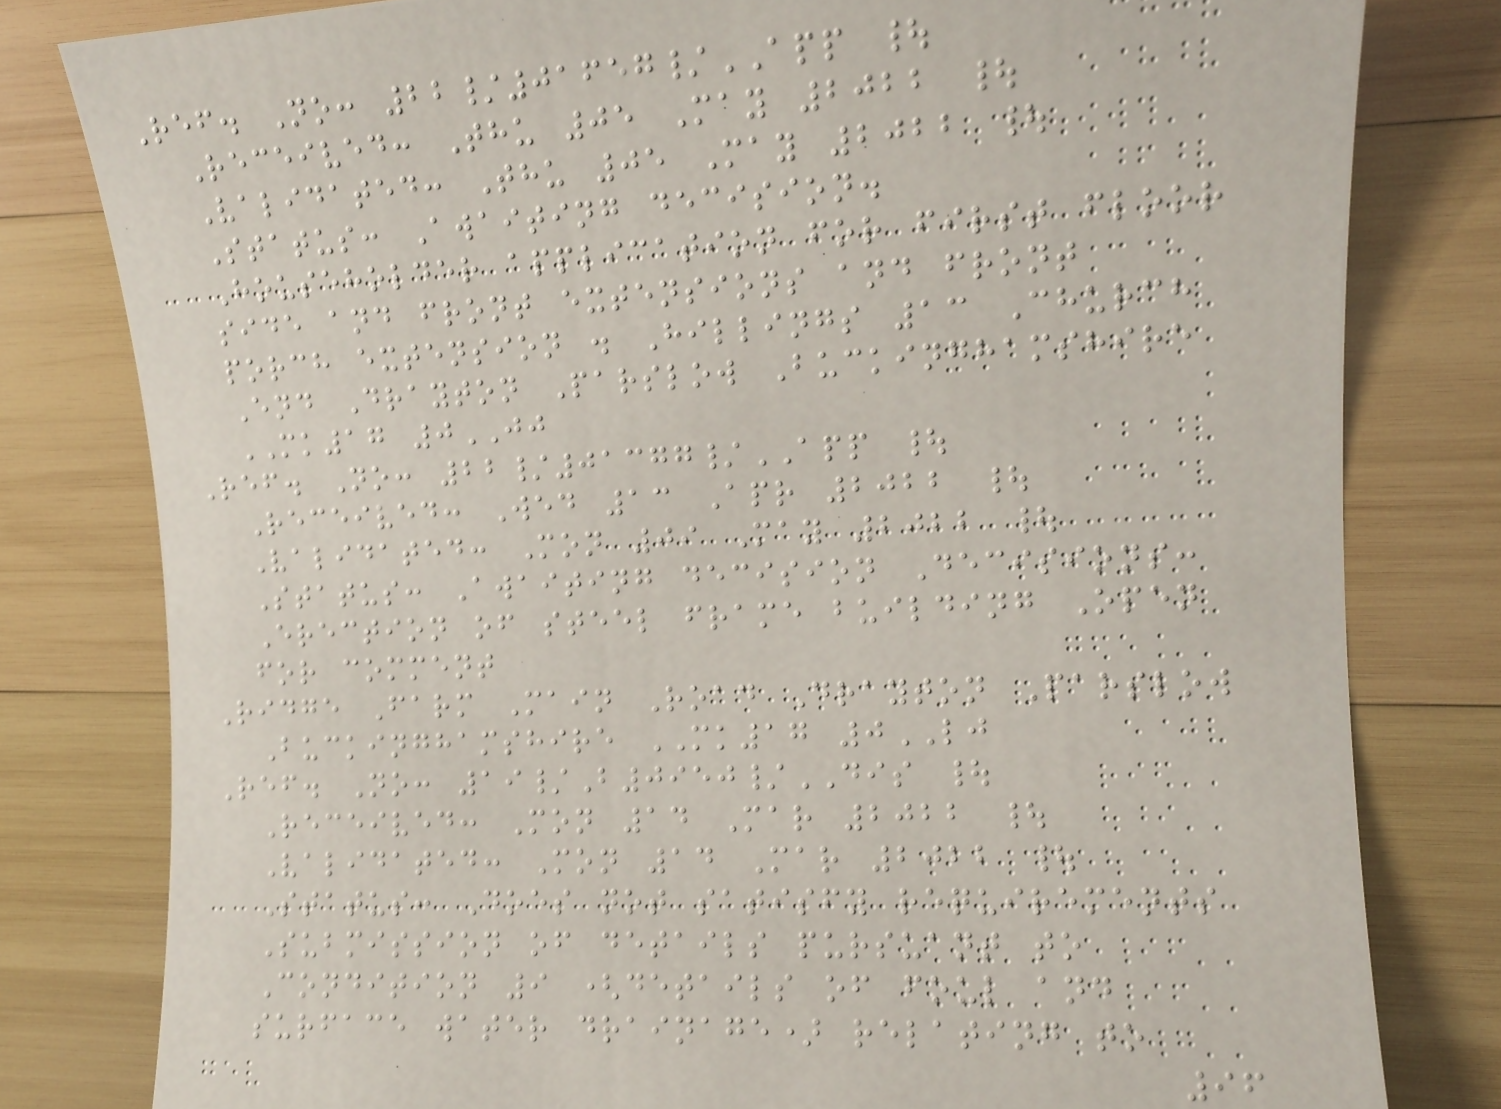Ref. No: 22/01657/APP |
Received: Thu 05 May 2022 |
Validated: Thu 05 May 2022 |
Status: Awaiting decision.
Householder application for first floor
side and front extensions and front
porch extension . Hillings 13 Church
End Drayton Parslow Buckinghamshire
MK17 0JJ
Ref. No: 22/01377/APP |
Received: Wed 13 Apr 2022 |
Validated: Mon 09 May 2022 |
Status: Awaiting decision Decisions:
Erection of steel frame building Open
for comment
Ridge Farm Main Road Drayton Parslow
Buckinghamshire MK17 0LJ
Ref. No: 19/B0950/DIS |
Received: Mon 14 Mar 2022 |
Validated: Mon 14 Mar 2022 |
Status: Does not satisfy requirements
Submission of details pursuant to
Condition 9 (details of foul and
surface water drainage) relating to
96
